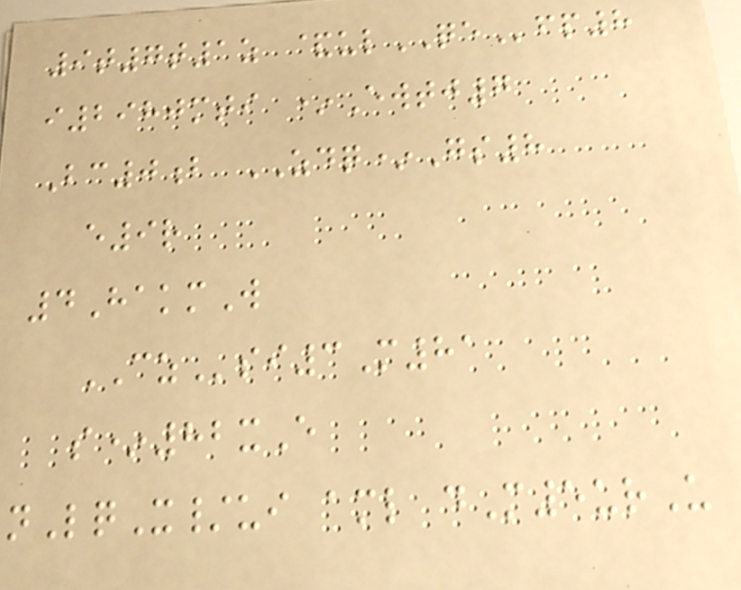9t7t1z &ulQEfp8
i2980mti *Ewtj7
Bc0b ZDQ*Gs8
e9r
4HakmW
CZsi3M81
s*82xE
nLqX/ui aml dM5urU
